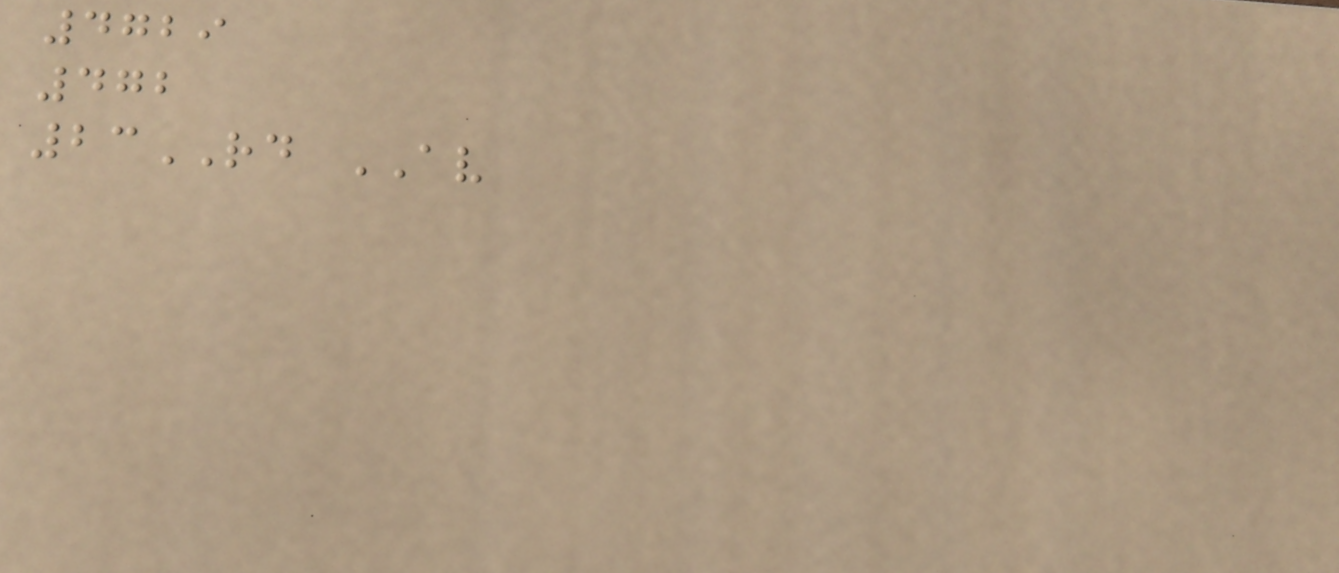4729
472
23RD AV
